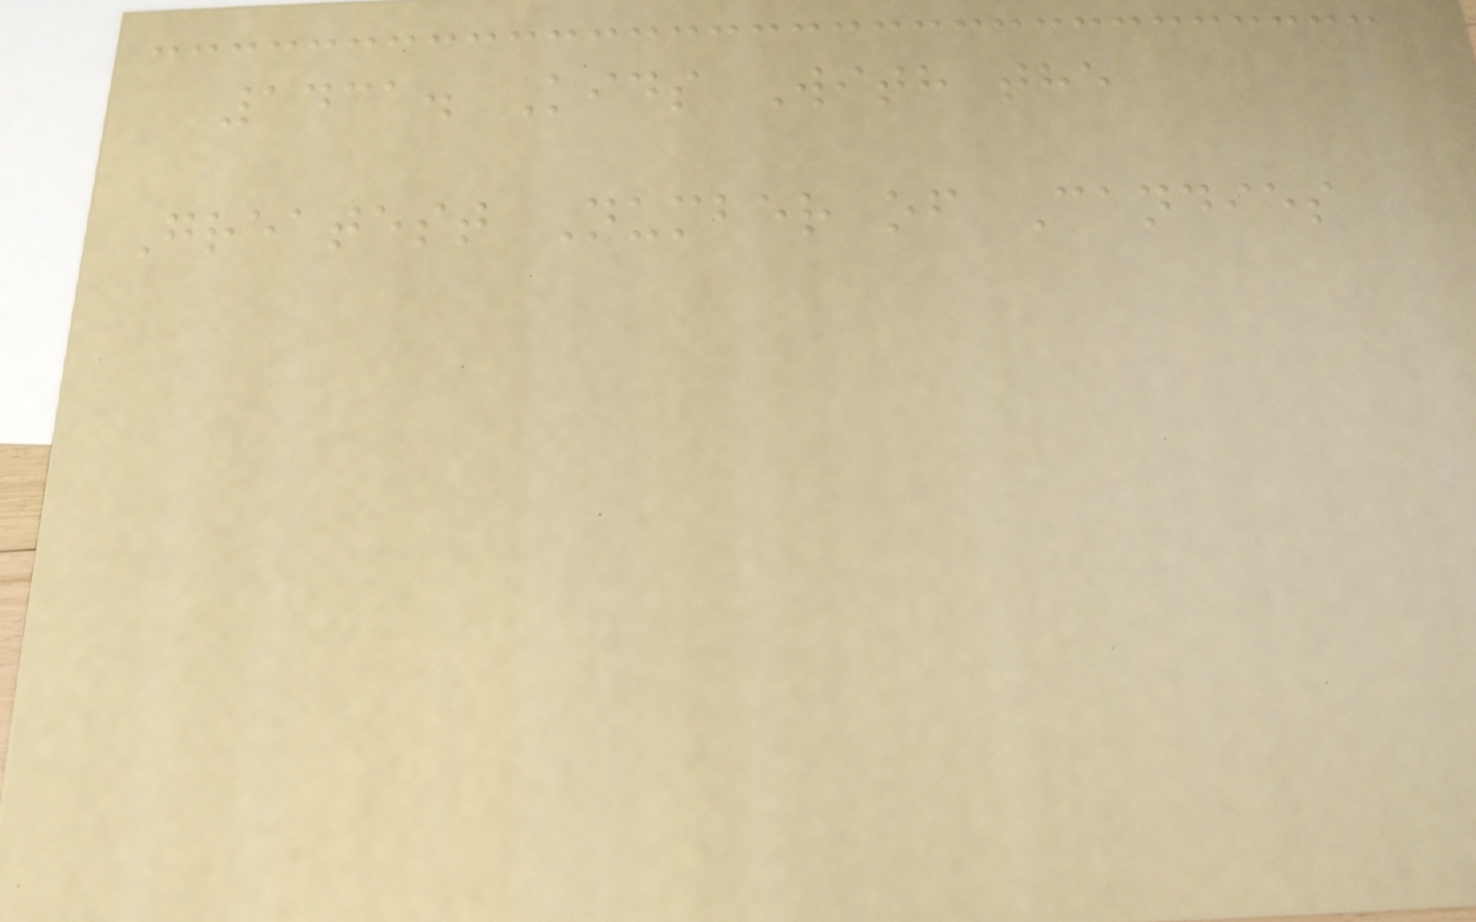1431. Kids With the
Greatest Number of Candies
